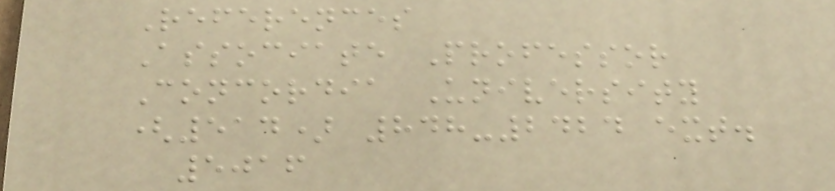References
Associate Professor
Concordia University
(514) 848-2424 ext.
5016
